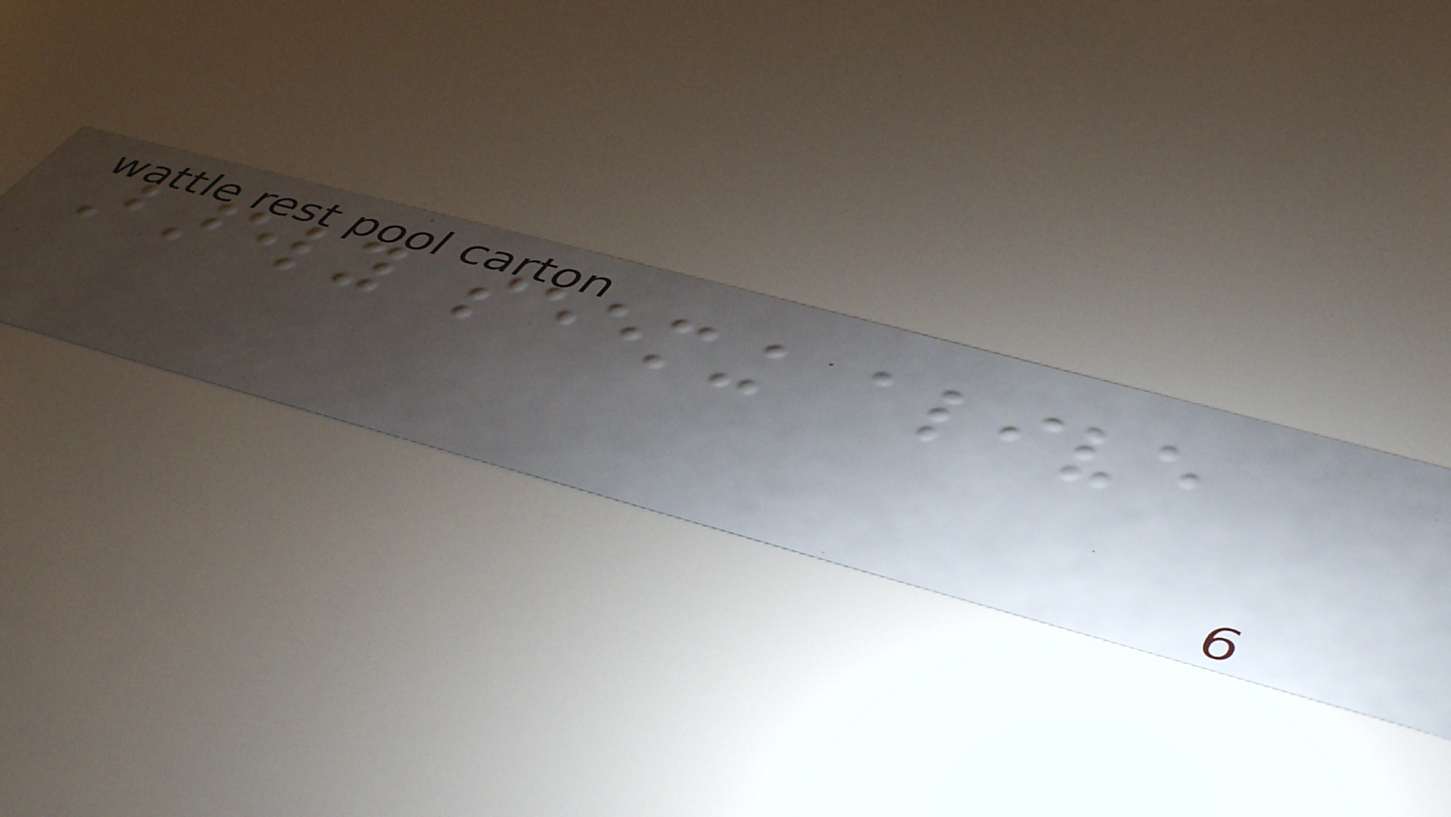Barely seeming alive
